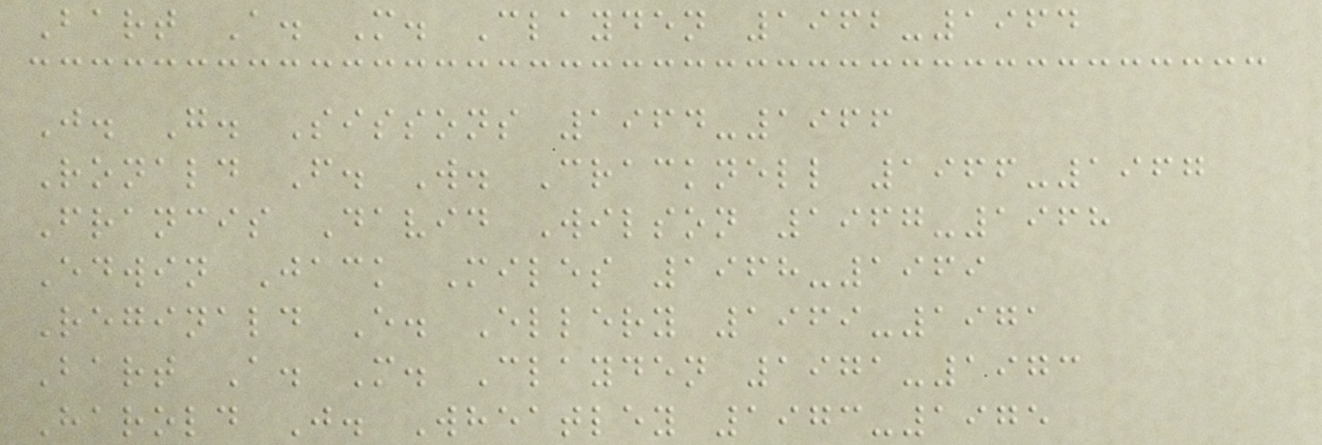Bart A. M. Clayden 1962-1964
J. G. Sissons 1964-1966
Ronald F. W. Cracknell 1966-1967
Francis David Wilson 1967-1968
Edwin Jack Miles 1968-1969
Reginald E. Ellery 1969-1971
Bart A. M. Clayden 1971-1973
Harold J. Wheatley 1973-1975
